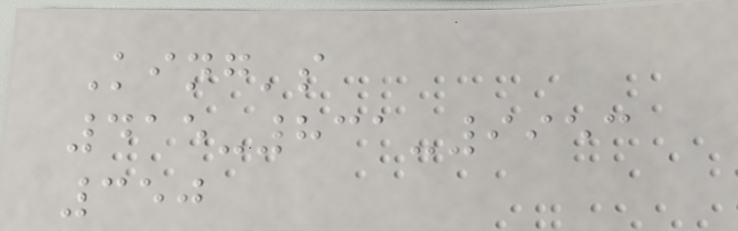King's
415-831-9953
350
